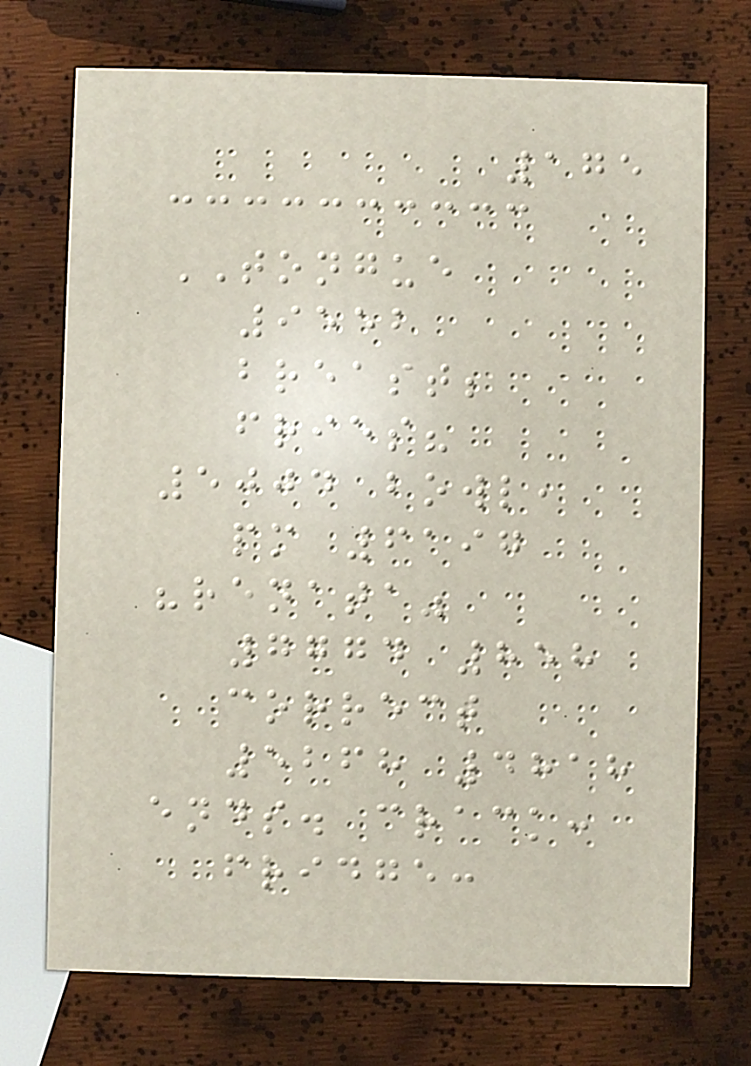175
TONGUE
9552
breast;
fries?
5004 bowl,
pm 6197
"renata"
7774 858
correct
5268 4818
ends. crack:
fridge:
